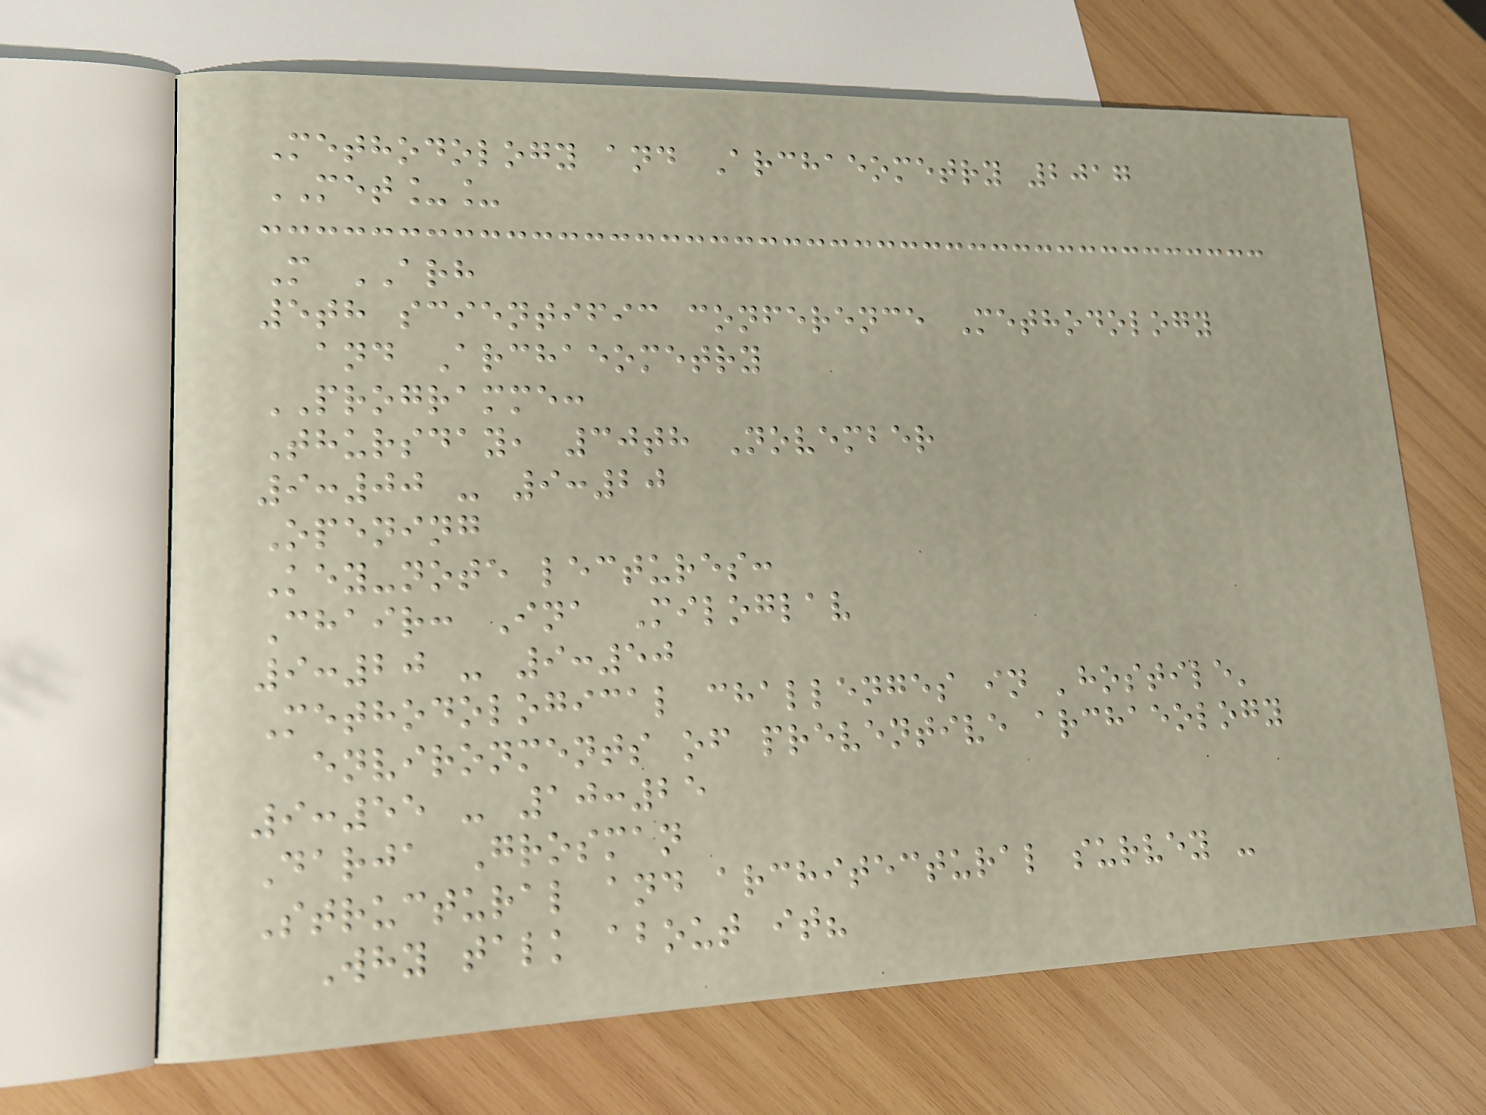Methodology and Archaeometry 2017
MET__
M ARH
5th scientific conference Methodology
and Archaeometry
PROGRAMME:
Thursday, 30th November
9:00 - 9:20
Opening
Key-note lectures:
Chair: Ina Miloglav
9:20 - 9:50
Methodological challenges in 'hostile'
environments of preventive archaeology
9:55 - 10:25
Darja Grosman
Structural and architectural survey -
Why talk about it?
